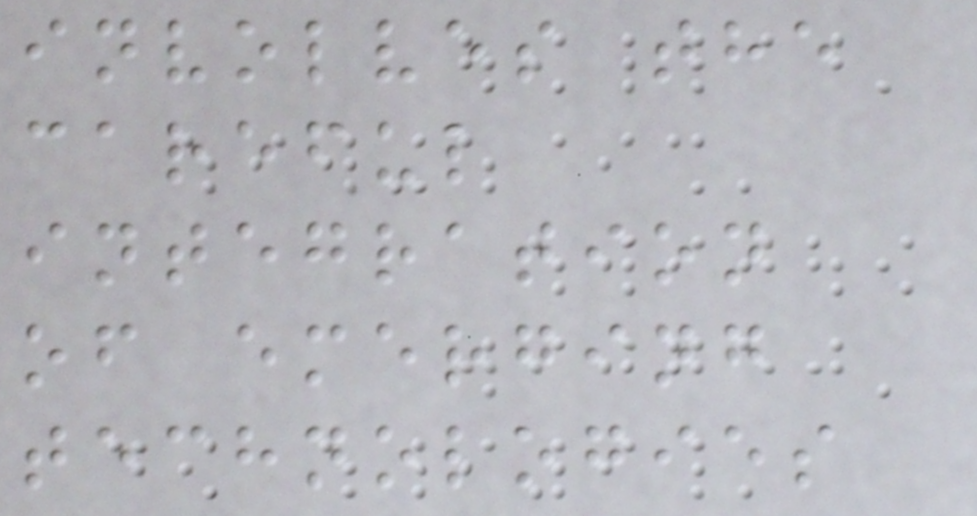involves the
careful
integration
of emerging
technologies
